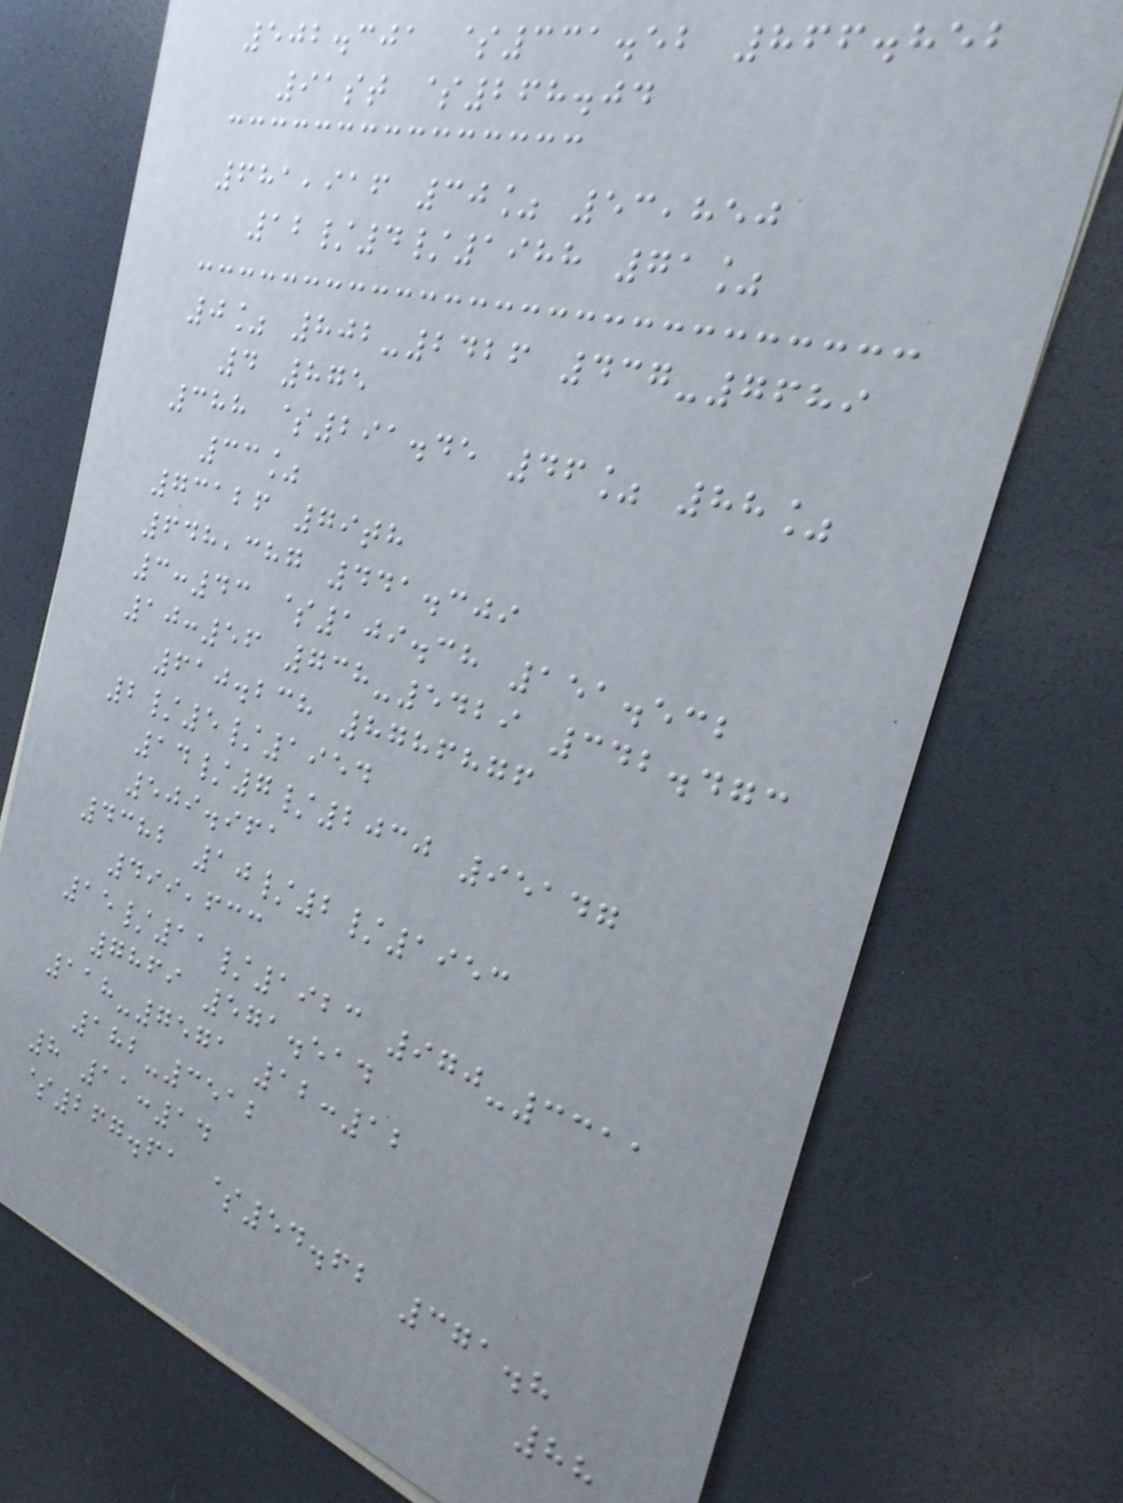502.301 $331.52 866.852
91st $268.04
681,916 30% 53,850
12/4/1988 71%
0% 802-2426 437-7689
4 875
388 $291.45 46% 88%
33%
73126 79th
648,387 441.309
3:43 $109.38 151.532
10:56 738-5429 342.473
610.238 8786876
2/5/1954
14/7/2030 95147
509.961
4382 10/2/1953
499,633
15/11/1923 970-3311
7869 571.514
118-7571 12:12
182-3512
8 11:14
$267.61 $54.62 371.8
88
